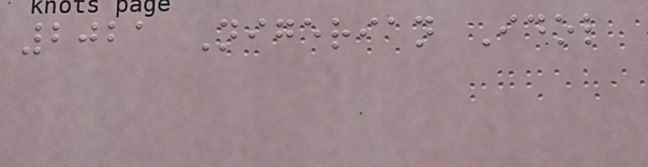2021 Nigerian Idol
